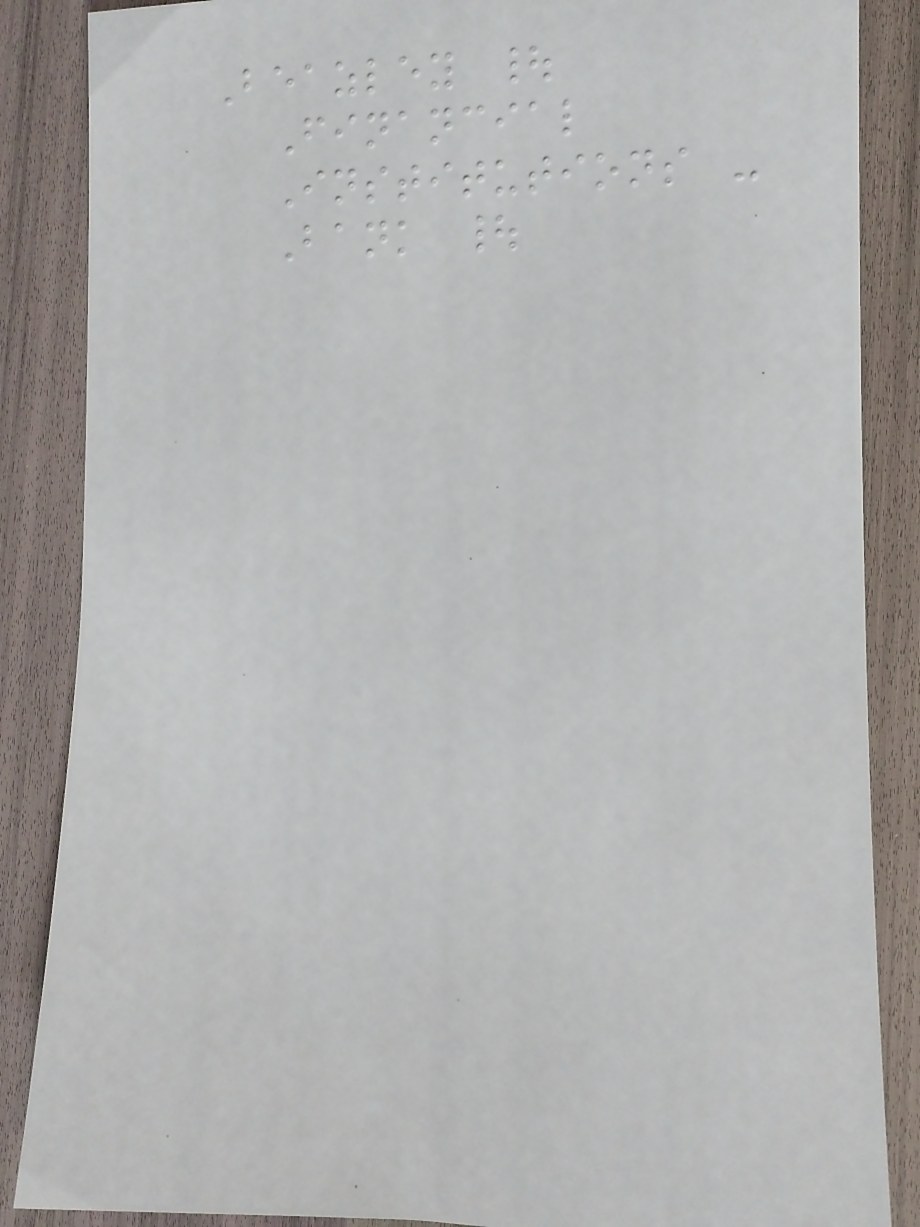Beazley |
Financial
Institutions -
Bank |
